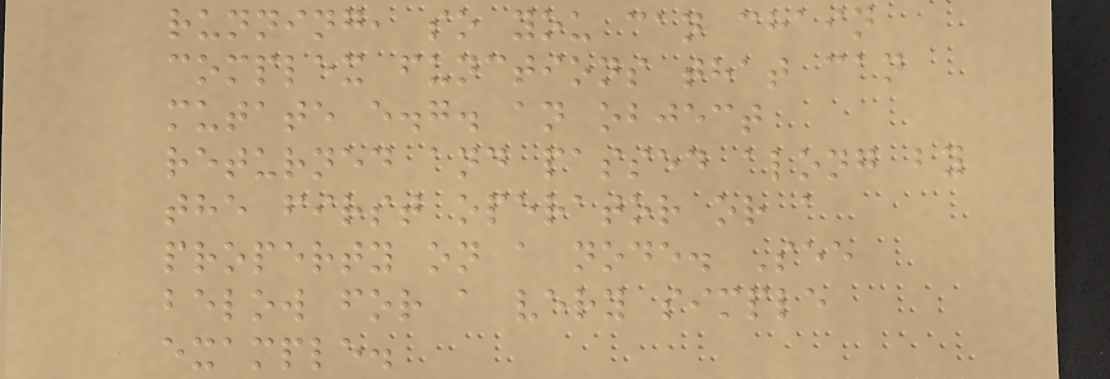running, so you can chain
complex functions that can
mutate e.g. an object
returned and passed along by
the first operator or a
property on a node. See
below for a very simple
example.
